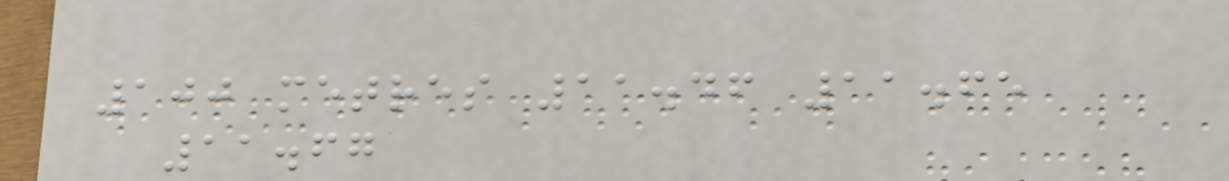100 metres 11.46 11.65
11.67
